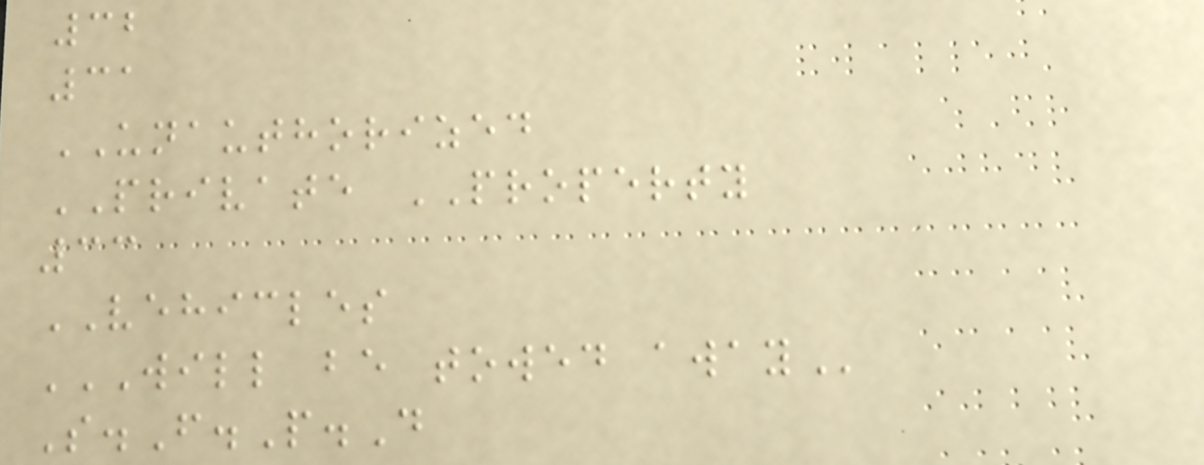32
31
UNAUTHORIZED
PRIVATE PROPERTY
33
VEHICLES
WILL BE TOWED AWAY
S.F.P.D
